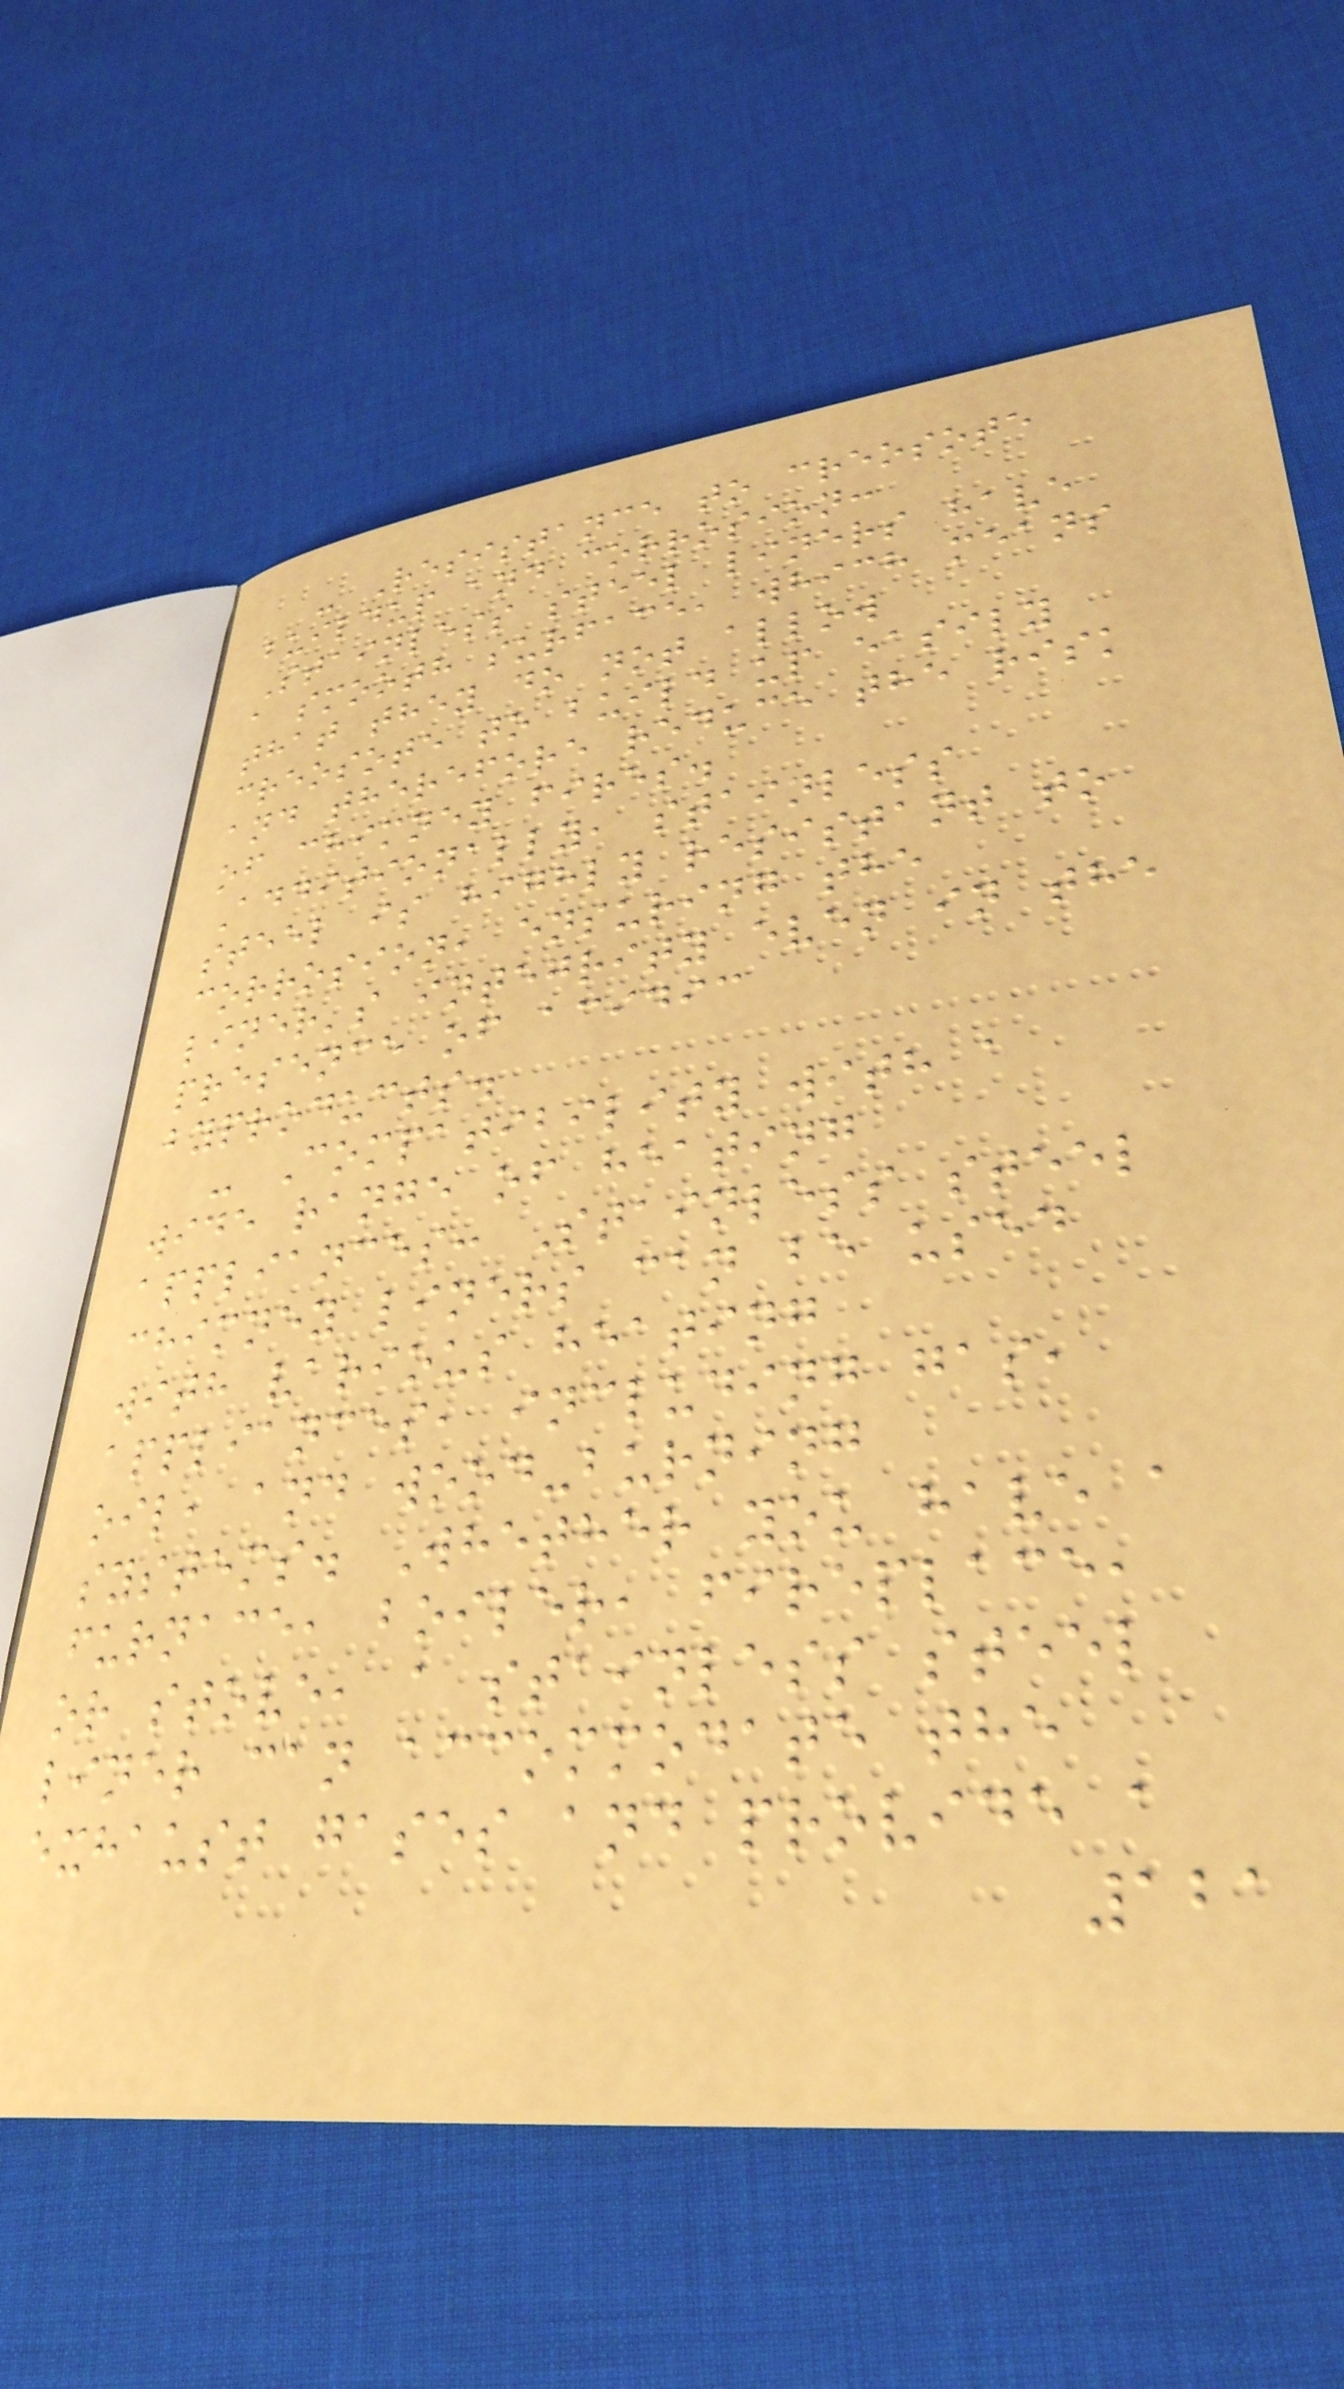- Resistance to creosote
buildup and corrosion:
Stainless steel liners have
a smooth surface, which means
that they do not allow
creosote to build up easily
and therefore reduce the risk
of chimney fires.
Additionally, stainless
steel is highly resistant to
corrosion, ensuring the
liner's integrity even in the
presence of acidic
byproducts.
- Compatibility with a
wide range of heating
appliances: Stainless steel
chimney liners can be used
with various heating
appliances, including gas,
oil, and wood-burning
systems. Whether you have a
furnace, boiler, fireplace,
or stove, a stainless steel
liner can accommodate the
exhaust gases and provide a
121
